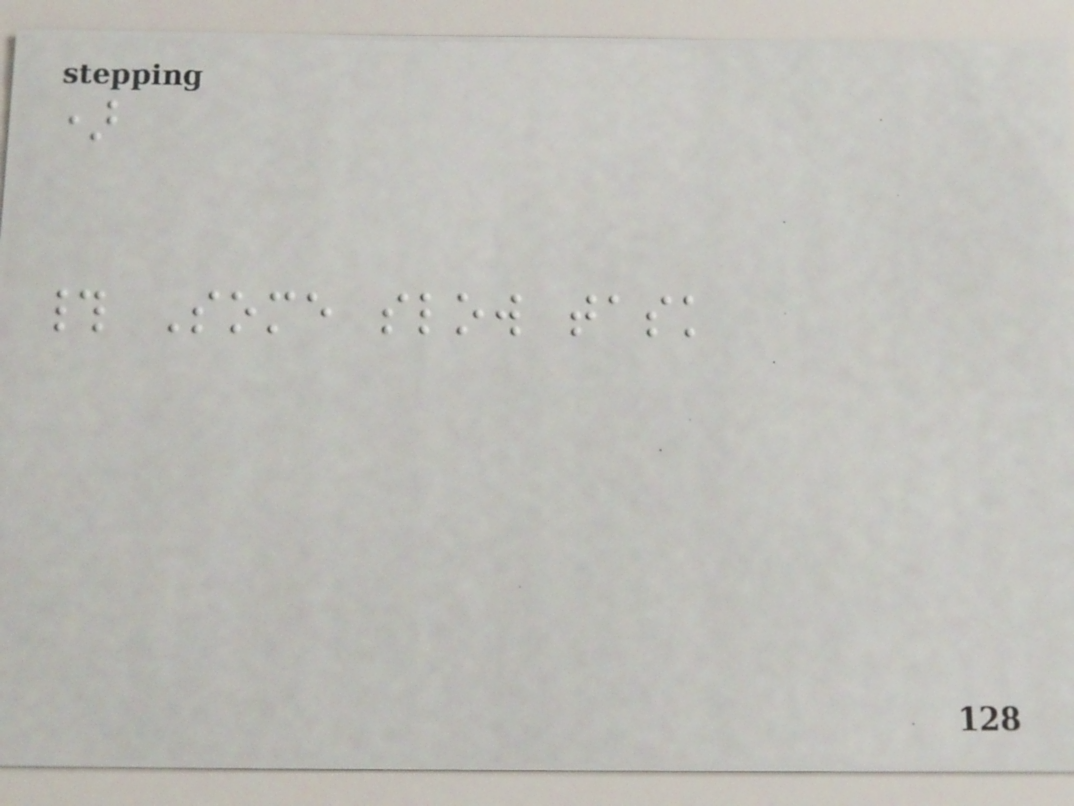)
# Some slow task
